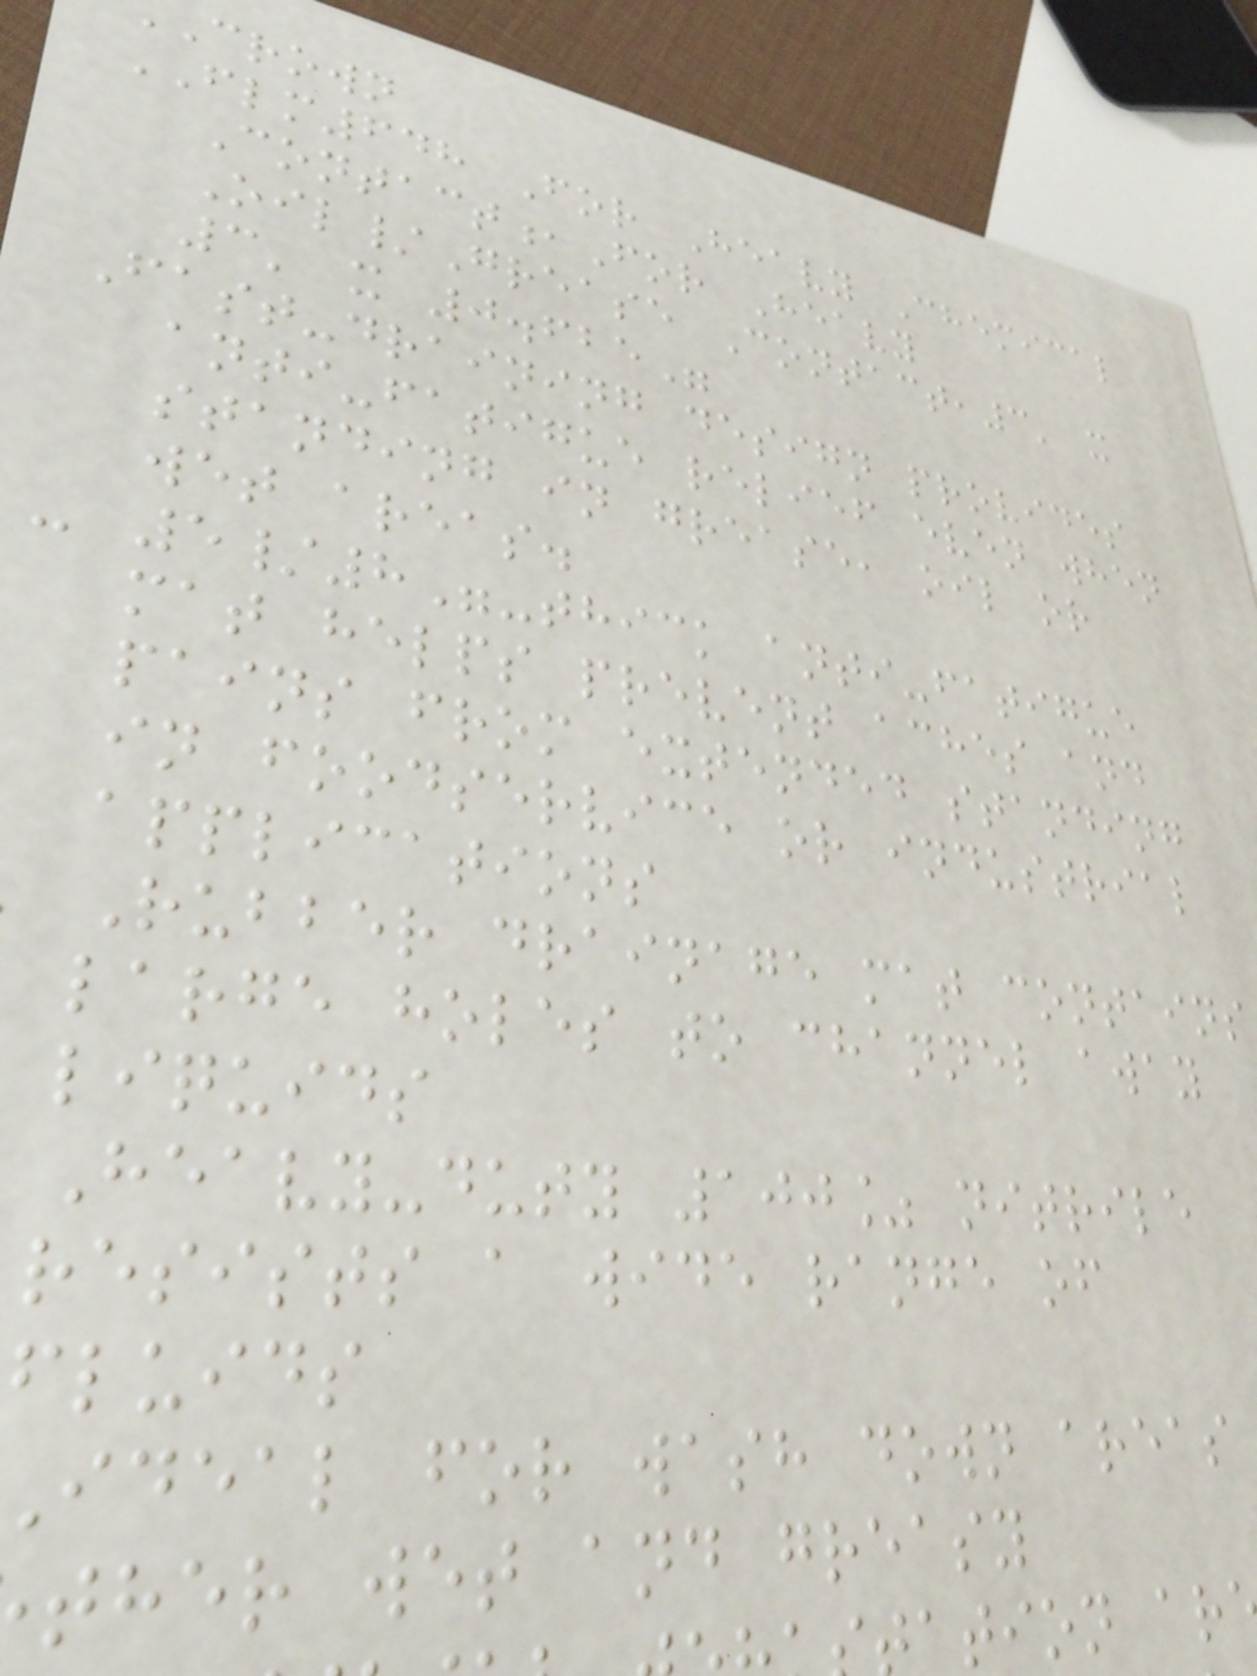crown
FLM648 For Heavy Chemical
Contact,For Heavy
Oil/Grease Contact,3' x
3' x 0.625"
Fast-draining design provides
anti-fatigue relief even when
standing in grease, oil or
wet areas.
- 5/8"-thick anti-fatigue
mat helps prevent aches and
pains from extended standing
in foodservice or industrial
applications
Rubber drainage mat contains
large holes to channel away
liquids
Heavy-duty 100% nitrile
resists a wide range of
fluids
ideal for wash down areas
ther wet and greasy
ation ar
